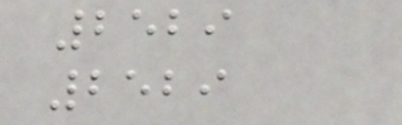2529
2529
